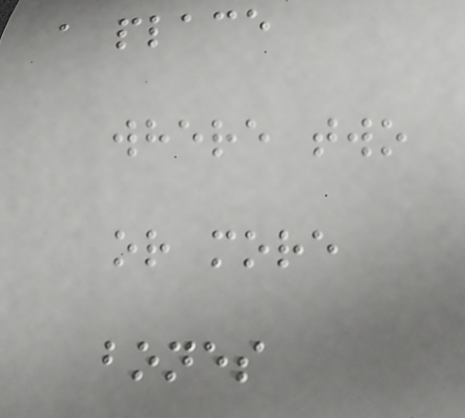a place
where two
or more
bones
